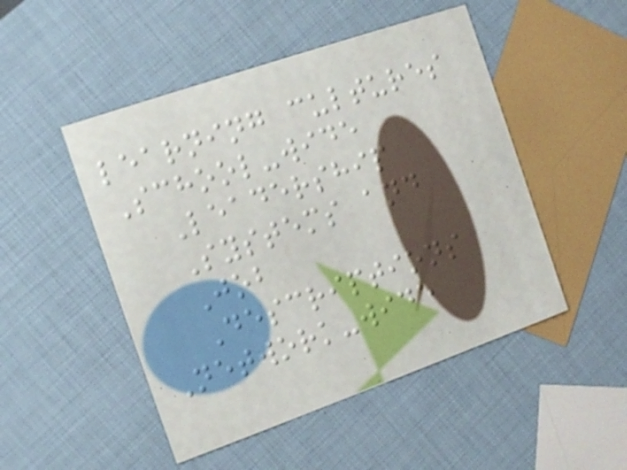learning cultures
School-wide
Leadership
Systems and
Job
Descriptions
Network-wide
